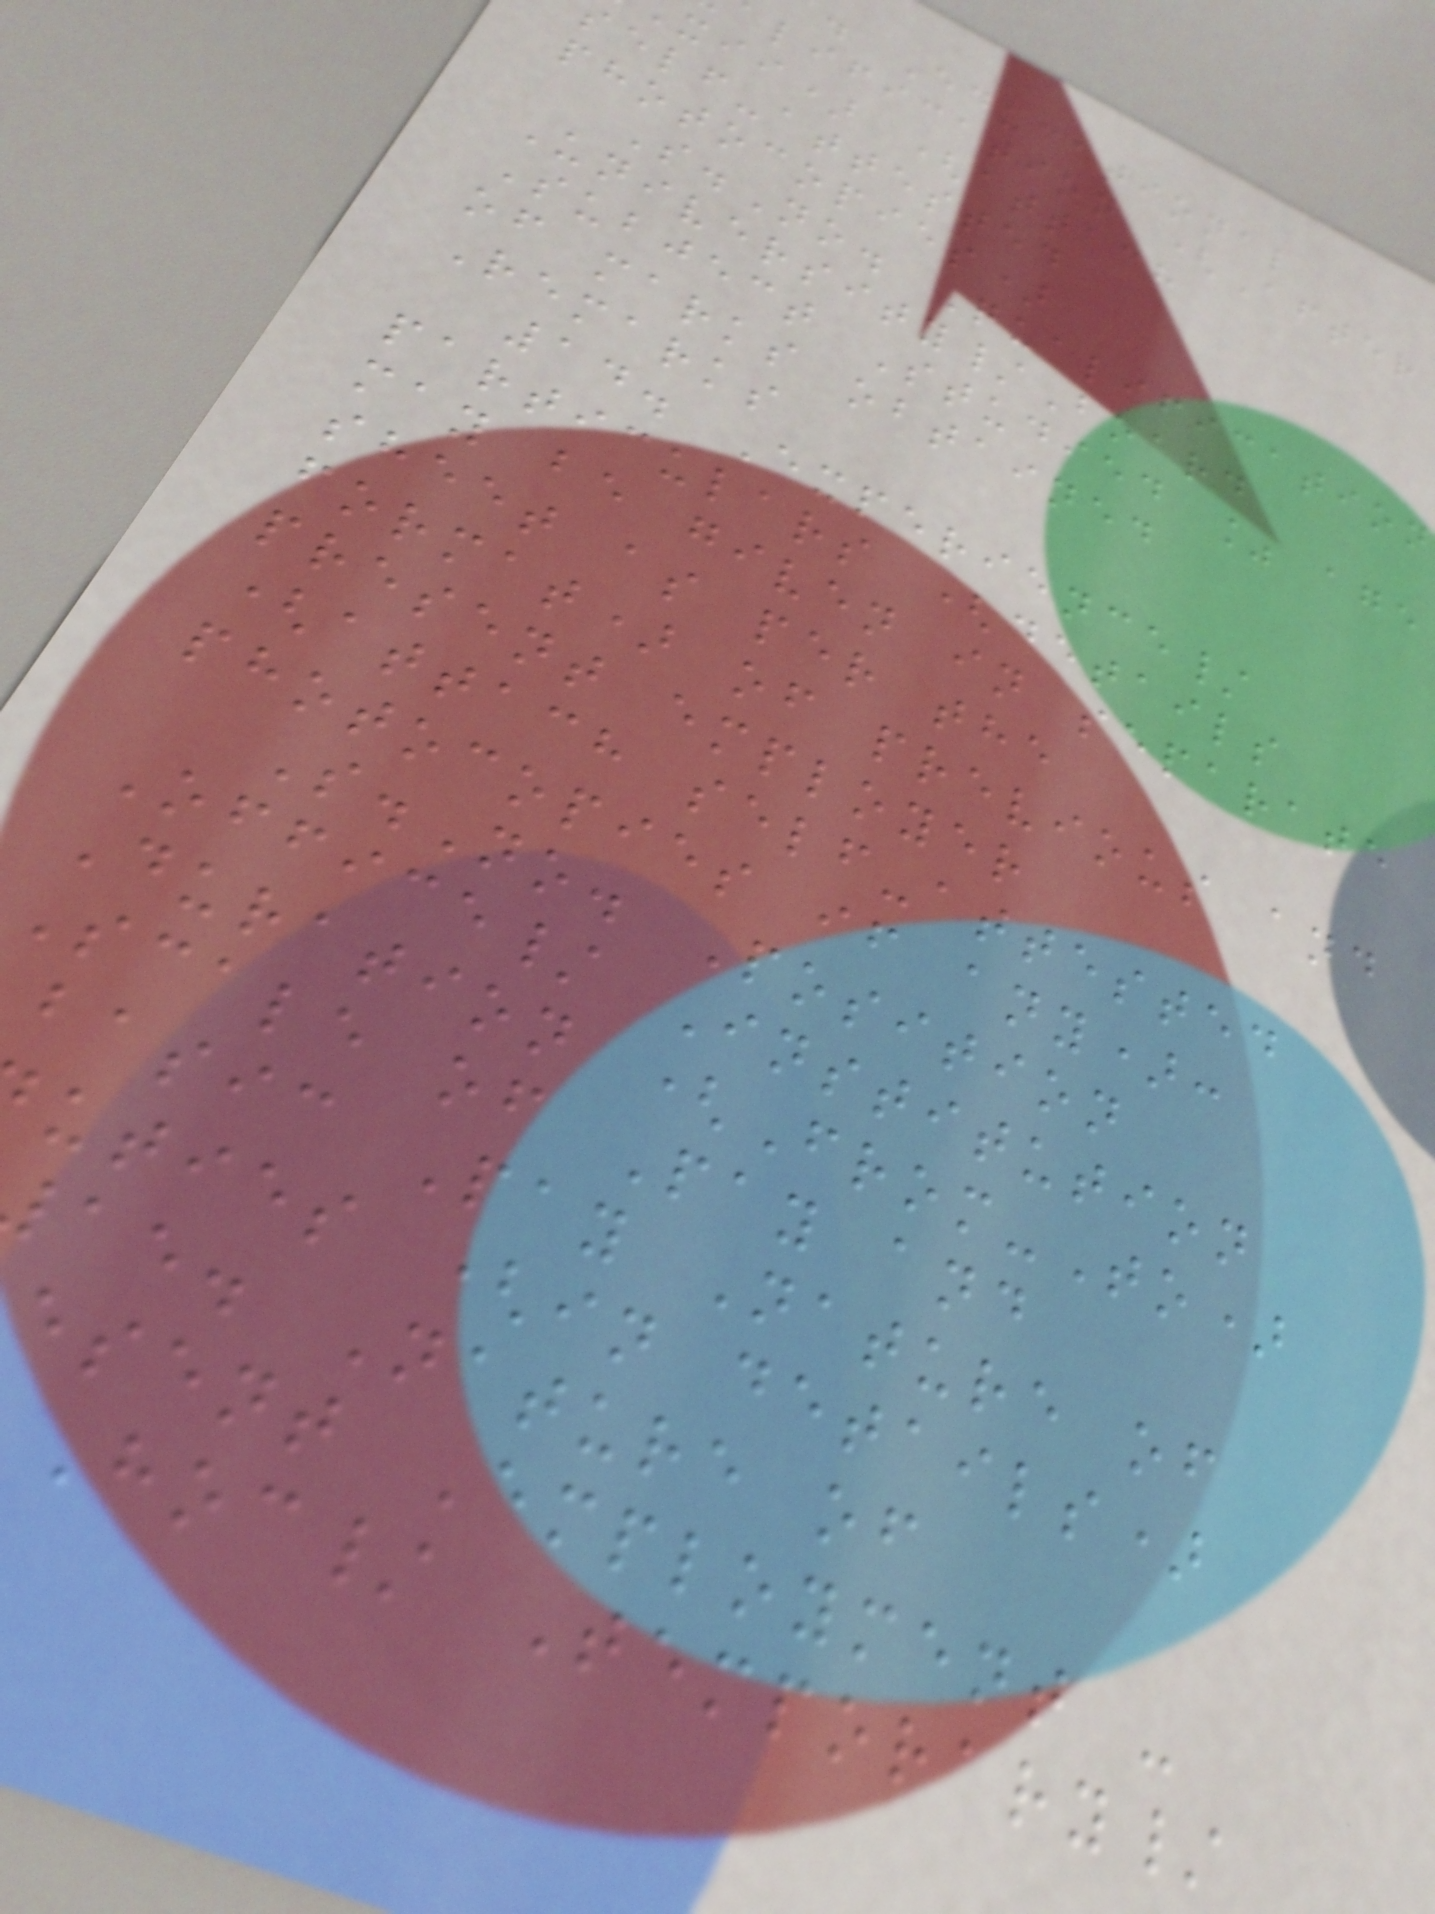. Educational
lification (After
xii) (attach
self-attested
photocopies)
S.No. Qualification
University/Board
Subject Studied % age
of marks obtained
Remarks
14. Experience/
particulars (details
may be given in separate
sheet as per the
format) of previous and
present employer
(attach self-attested
photocopies if any):
S.No. Position
Office/ Institution
Duration (From-To)
Scale of Pay and
basic Pay Nature of
uties (in details)
ae. Nature of
esent Employment -
Hoc/ Temporary/
